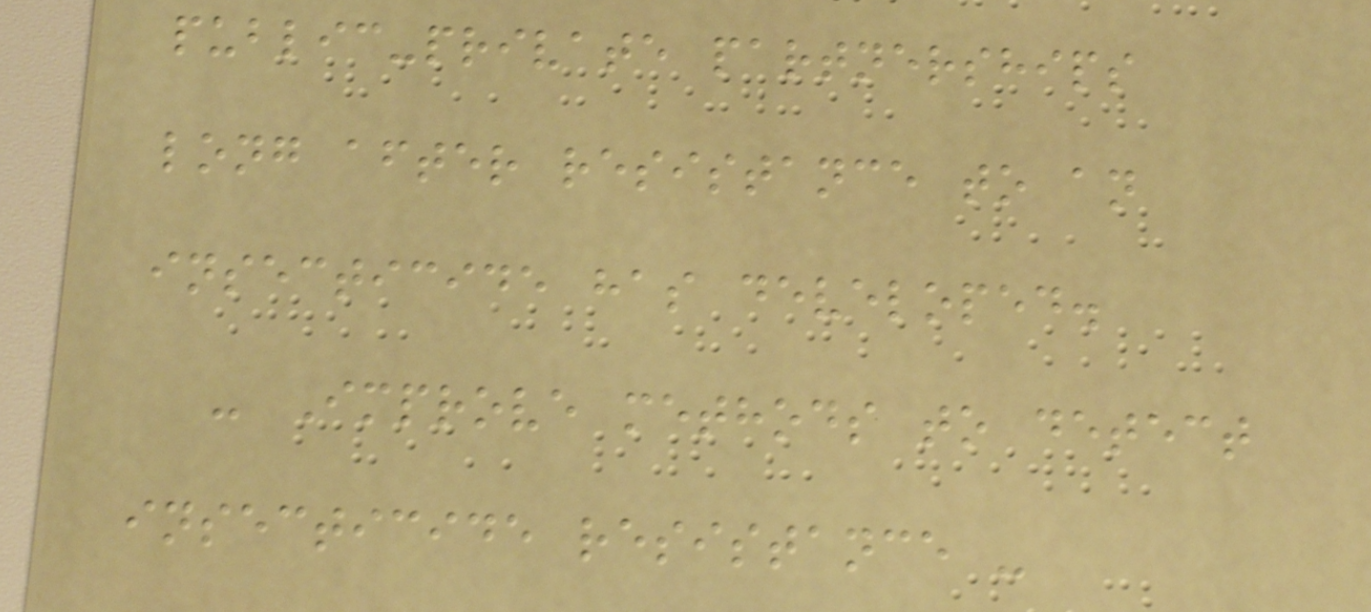public-private partnerships
long after resistance to an
insecticide has developed.
- Improve methods to detect
insecticide resistance -
